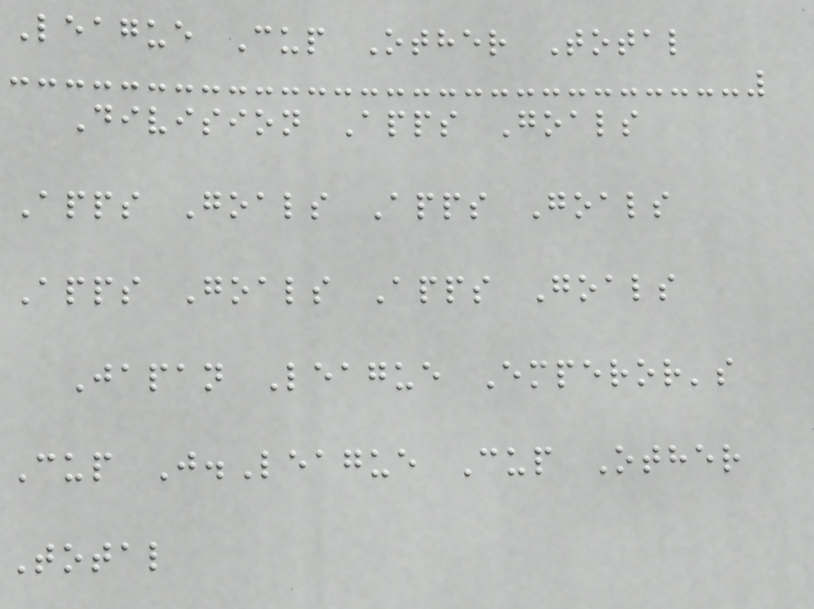League Cup Other Total
Division Apps Goals
Apps Goals Apps Goals
Apps Goals Apps Goals
Japan League Emperor's
Cup J.League Cup Other
Total
